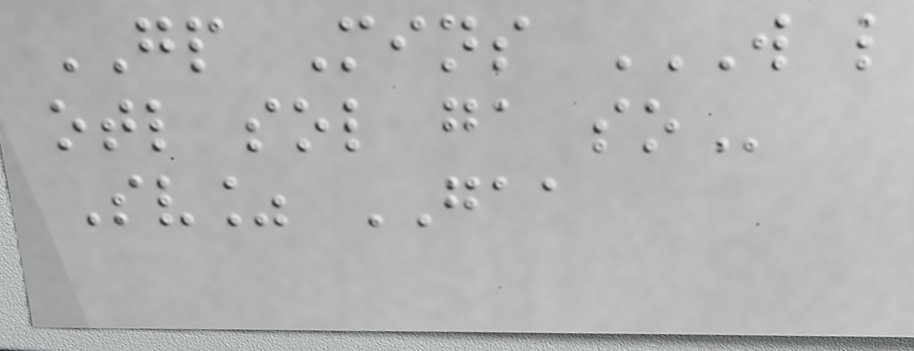GP Mins W L
OTL SOL GA SO
Sv% GAA
